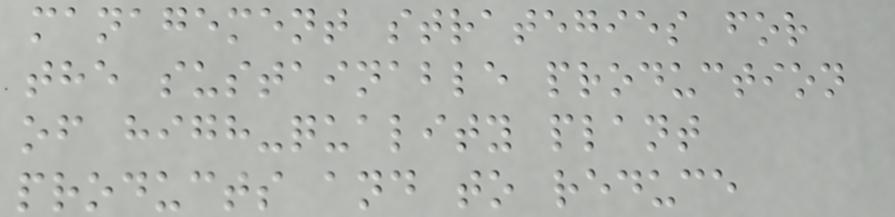management strategies for
the sustainable production
of high-quality plant
products and to reduce
